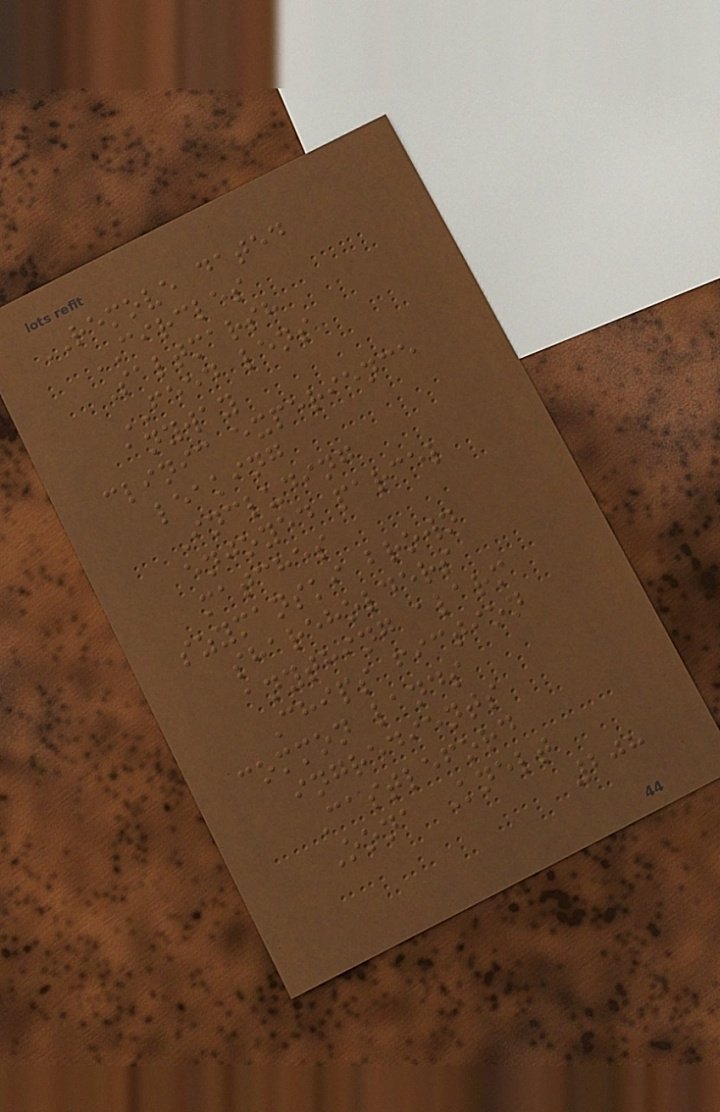REMOVE dated
CIRCLES
Saltmarsh
FEED lens
anyway
clinic experience
leaking
Including
enjoyed parcel
matches
szymanski brown
shareholders
anything alarm
Chips fiction
common lands
ingredients
Castleford
Oona Knelt
208
